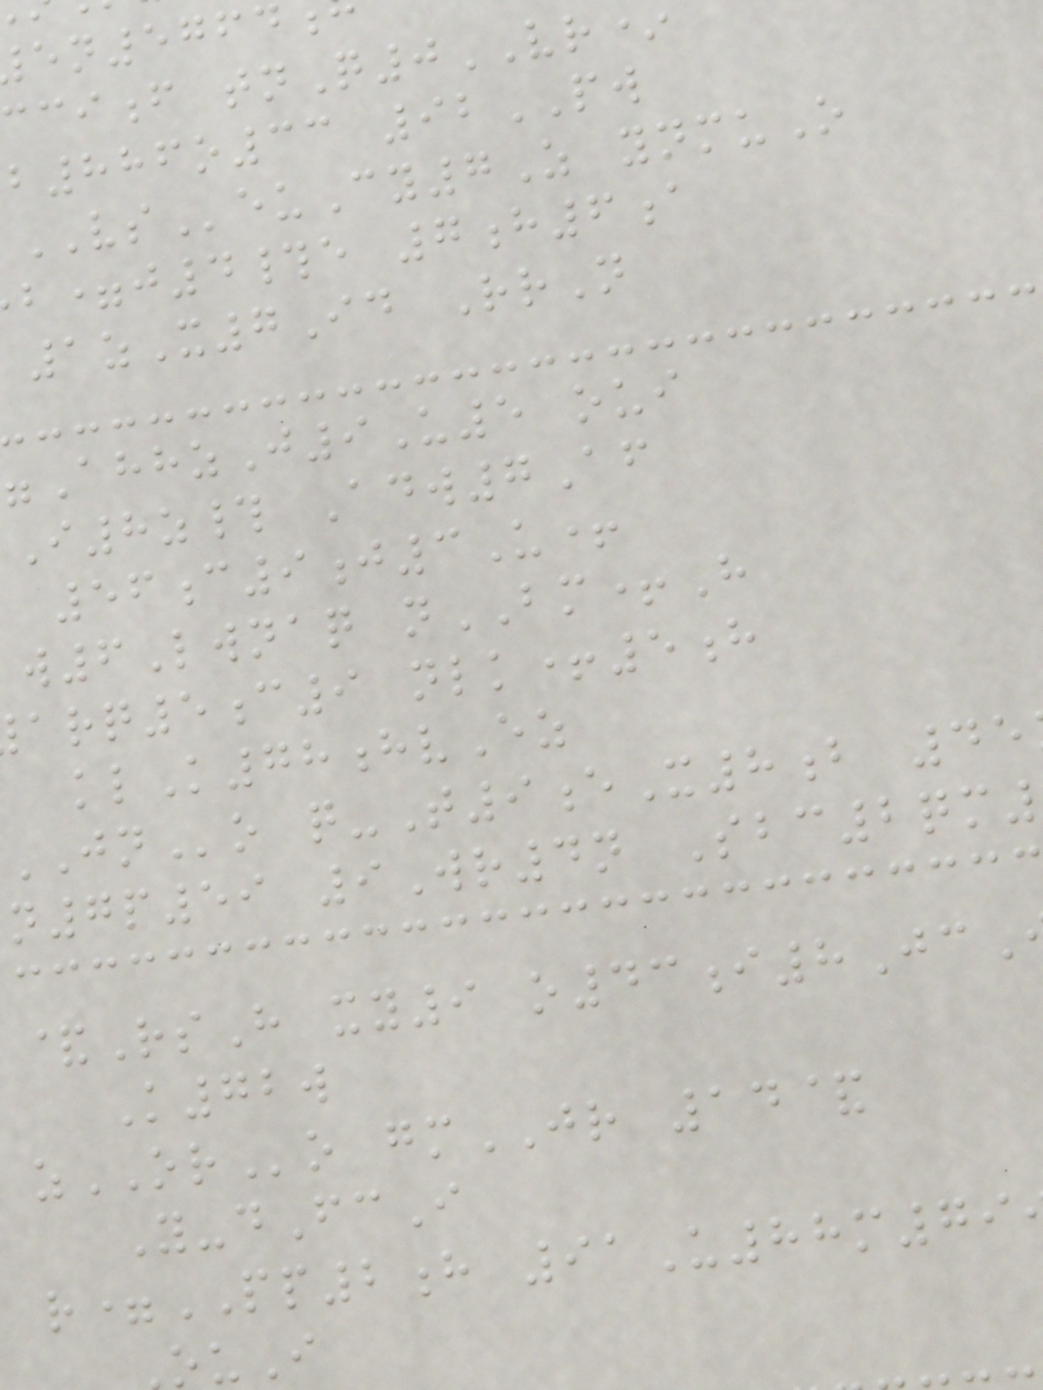f tnQ0VR
b886o33 92PW
VSeuCy7Z ynmuO
=j4#e 7h6a
1zX7Id RrN
AhhzJ9U5 oui
I8z# Adw7Af
56c9j3U+
w6Lwnaq nBM+H
rq5c9 nlk+5h
klK78hvEz
JNo q-T9eX8b 45
n7p59 9Wr4n Sbc2qm
&RsH xy9 o43i8Jc
K72w
zORo gmJR 14&
Y-dFcI
r=PP2h 91U88m79
